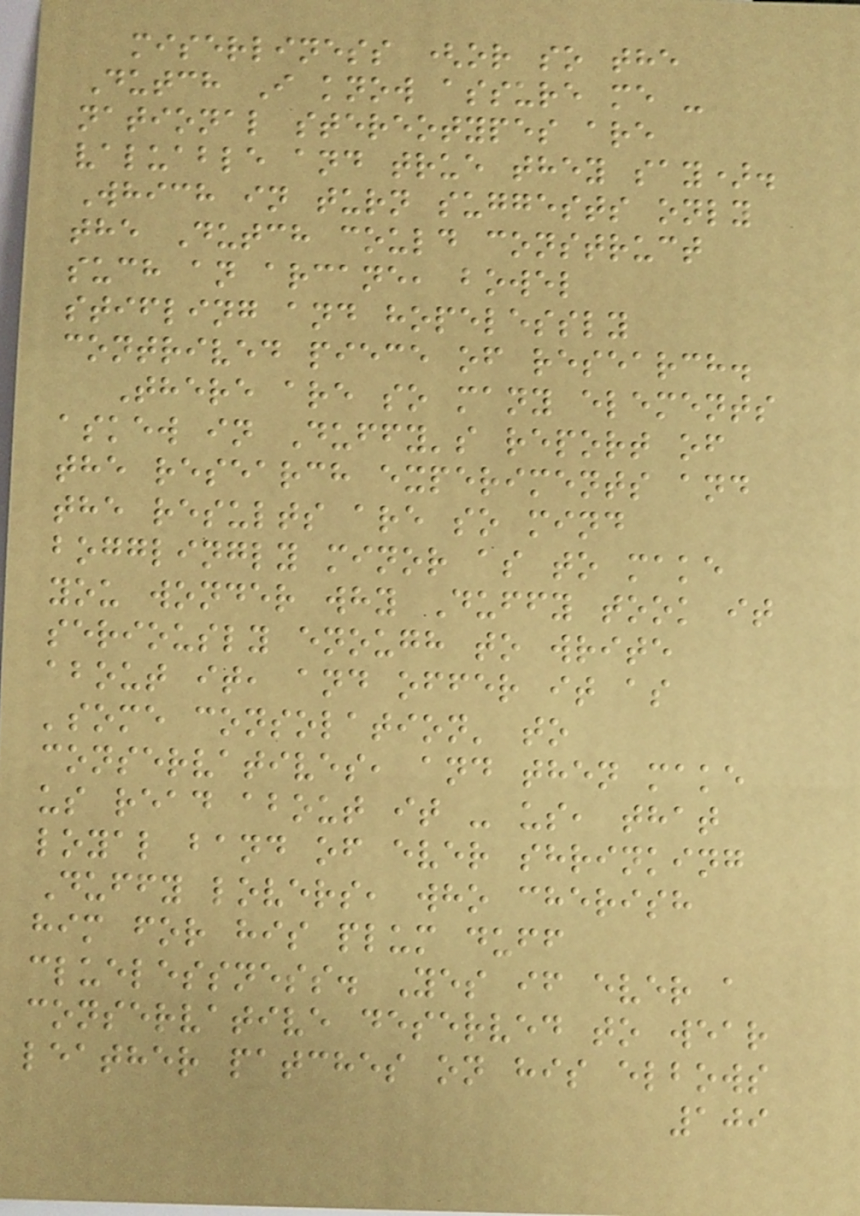miserliness (or so the
Dutch I know assure me -
national stereotypes are
valuable and true they say).
Which in turn suggests only
the Dutch could construct
such an arcane, bowel
stifling and hopelessly
contrived piece of research.
There are so many elements
askew in Duffy's report of
the research experiments and
the results are so mind
bogglingly minor as to make
you wonder why Duffy took it
seriously enough to write
about it, and offer it as
'some consolation' to
conservatives, and then make
us read about it - us, that
loyal band of ever shrinking
Duffy lovers, who cherish
him for his plum duff
cluelessness. Yes if ever a
conservative deserved to wear
leather patches on his elbows
109
